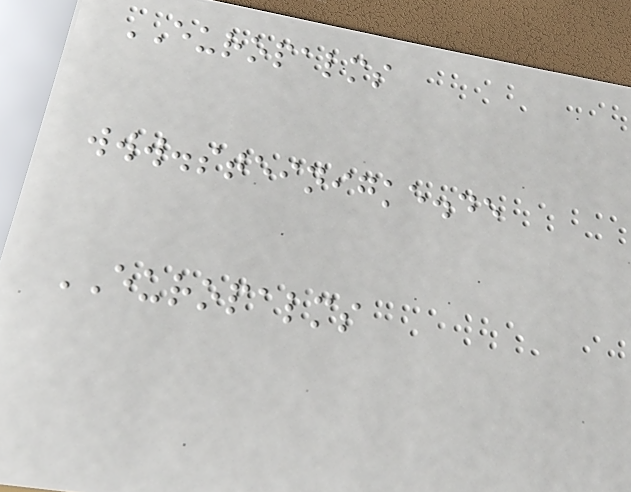EUROPALMS
www.steinigke.de
EUROPALMS
